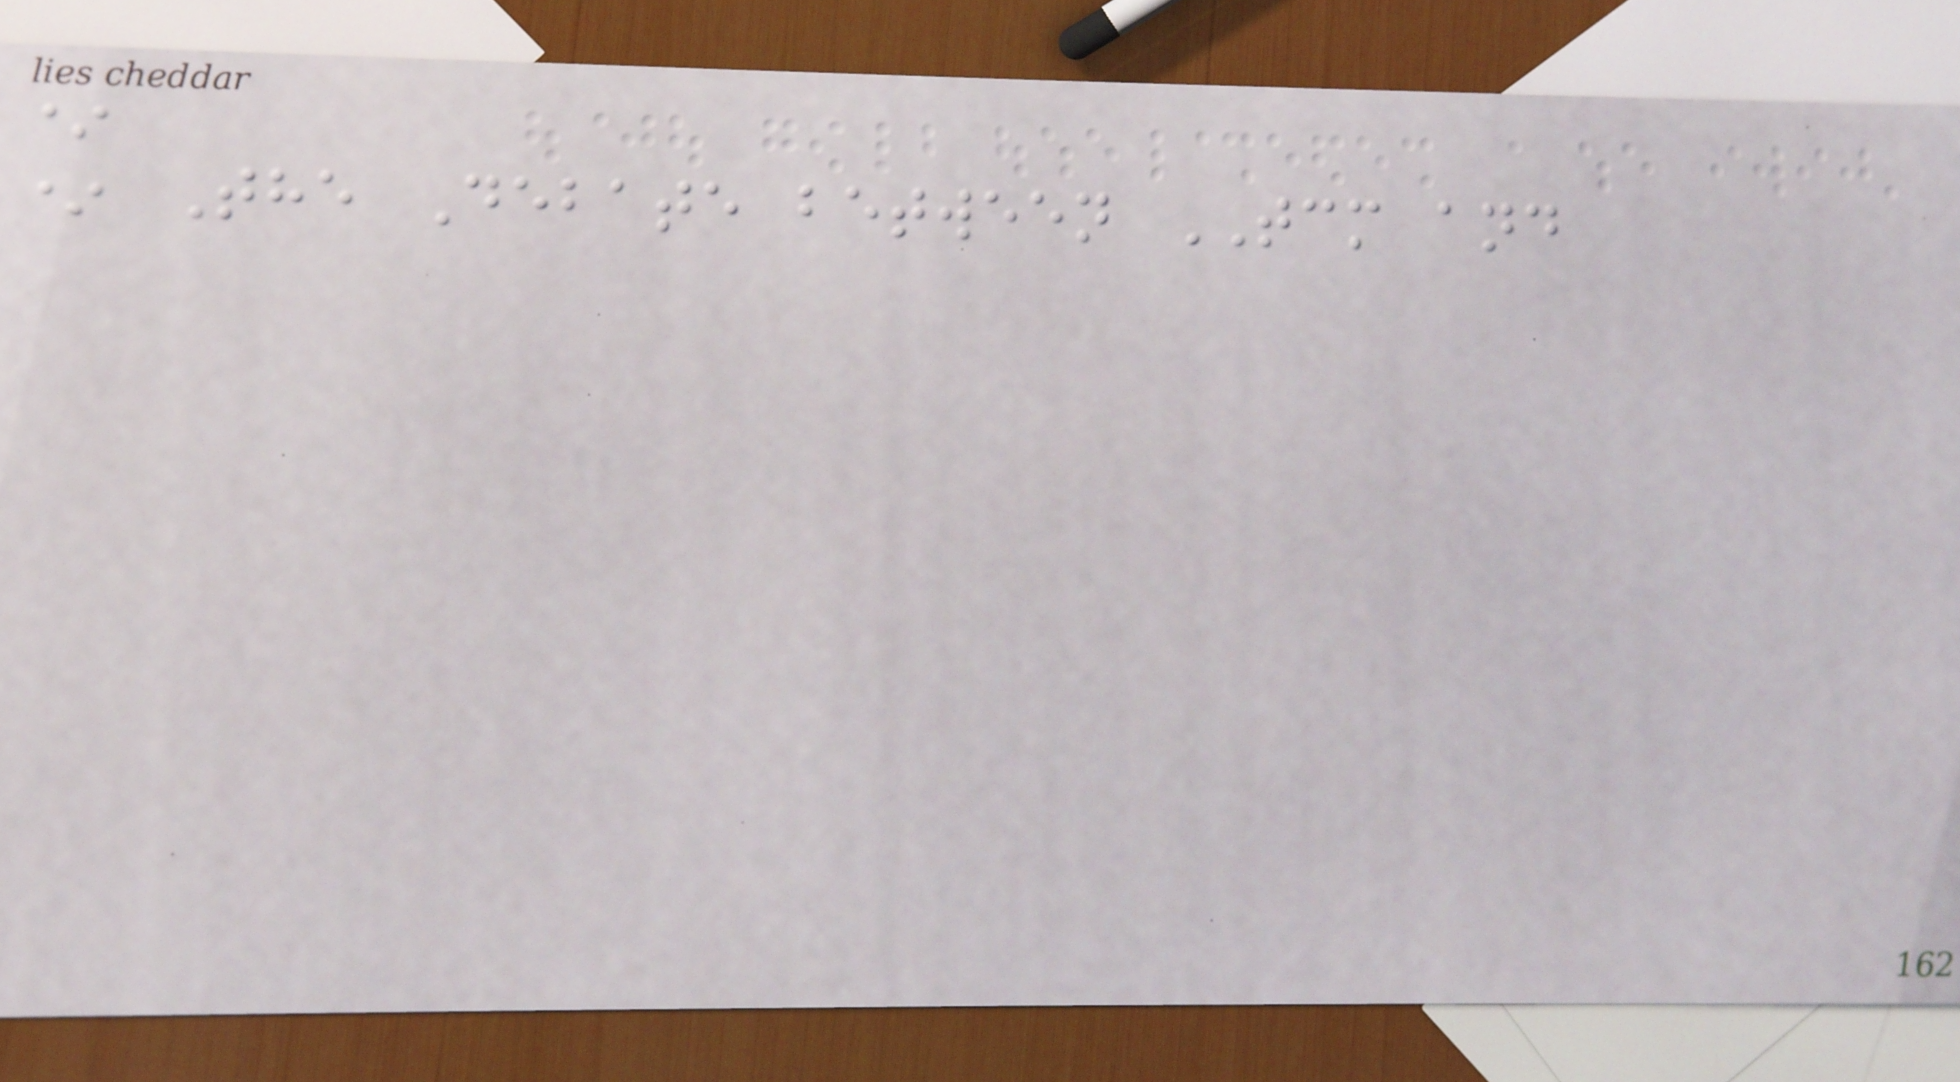*
* The Debate between TCM and
